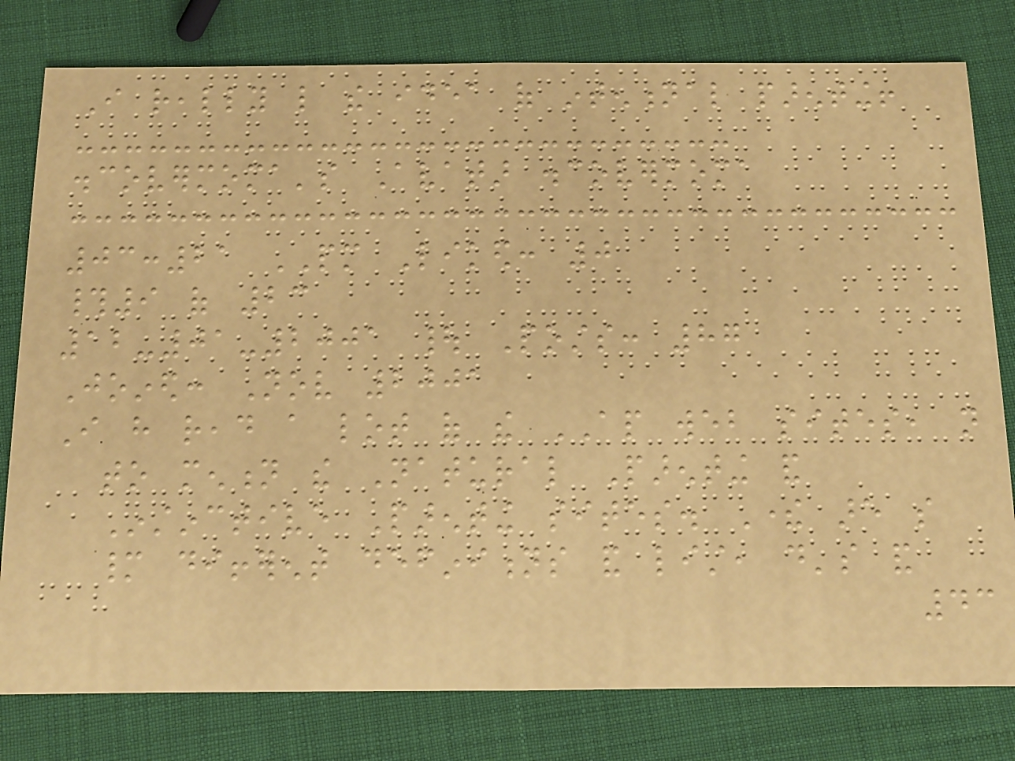I really like the idea of intentional parenting!
discovermoma's Avatar discovermoma
03:21 PM Liked: 0
#9 of 23
12-01-2001 | Posts: 87
Joined: Nov 2001
I have read a lot of the AP web sites, not
to mention the Natural Parenting and
Instinctive Parenting sites. There are so
many different definitions and list, do's and
43
